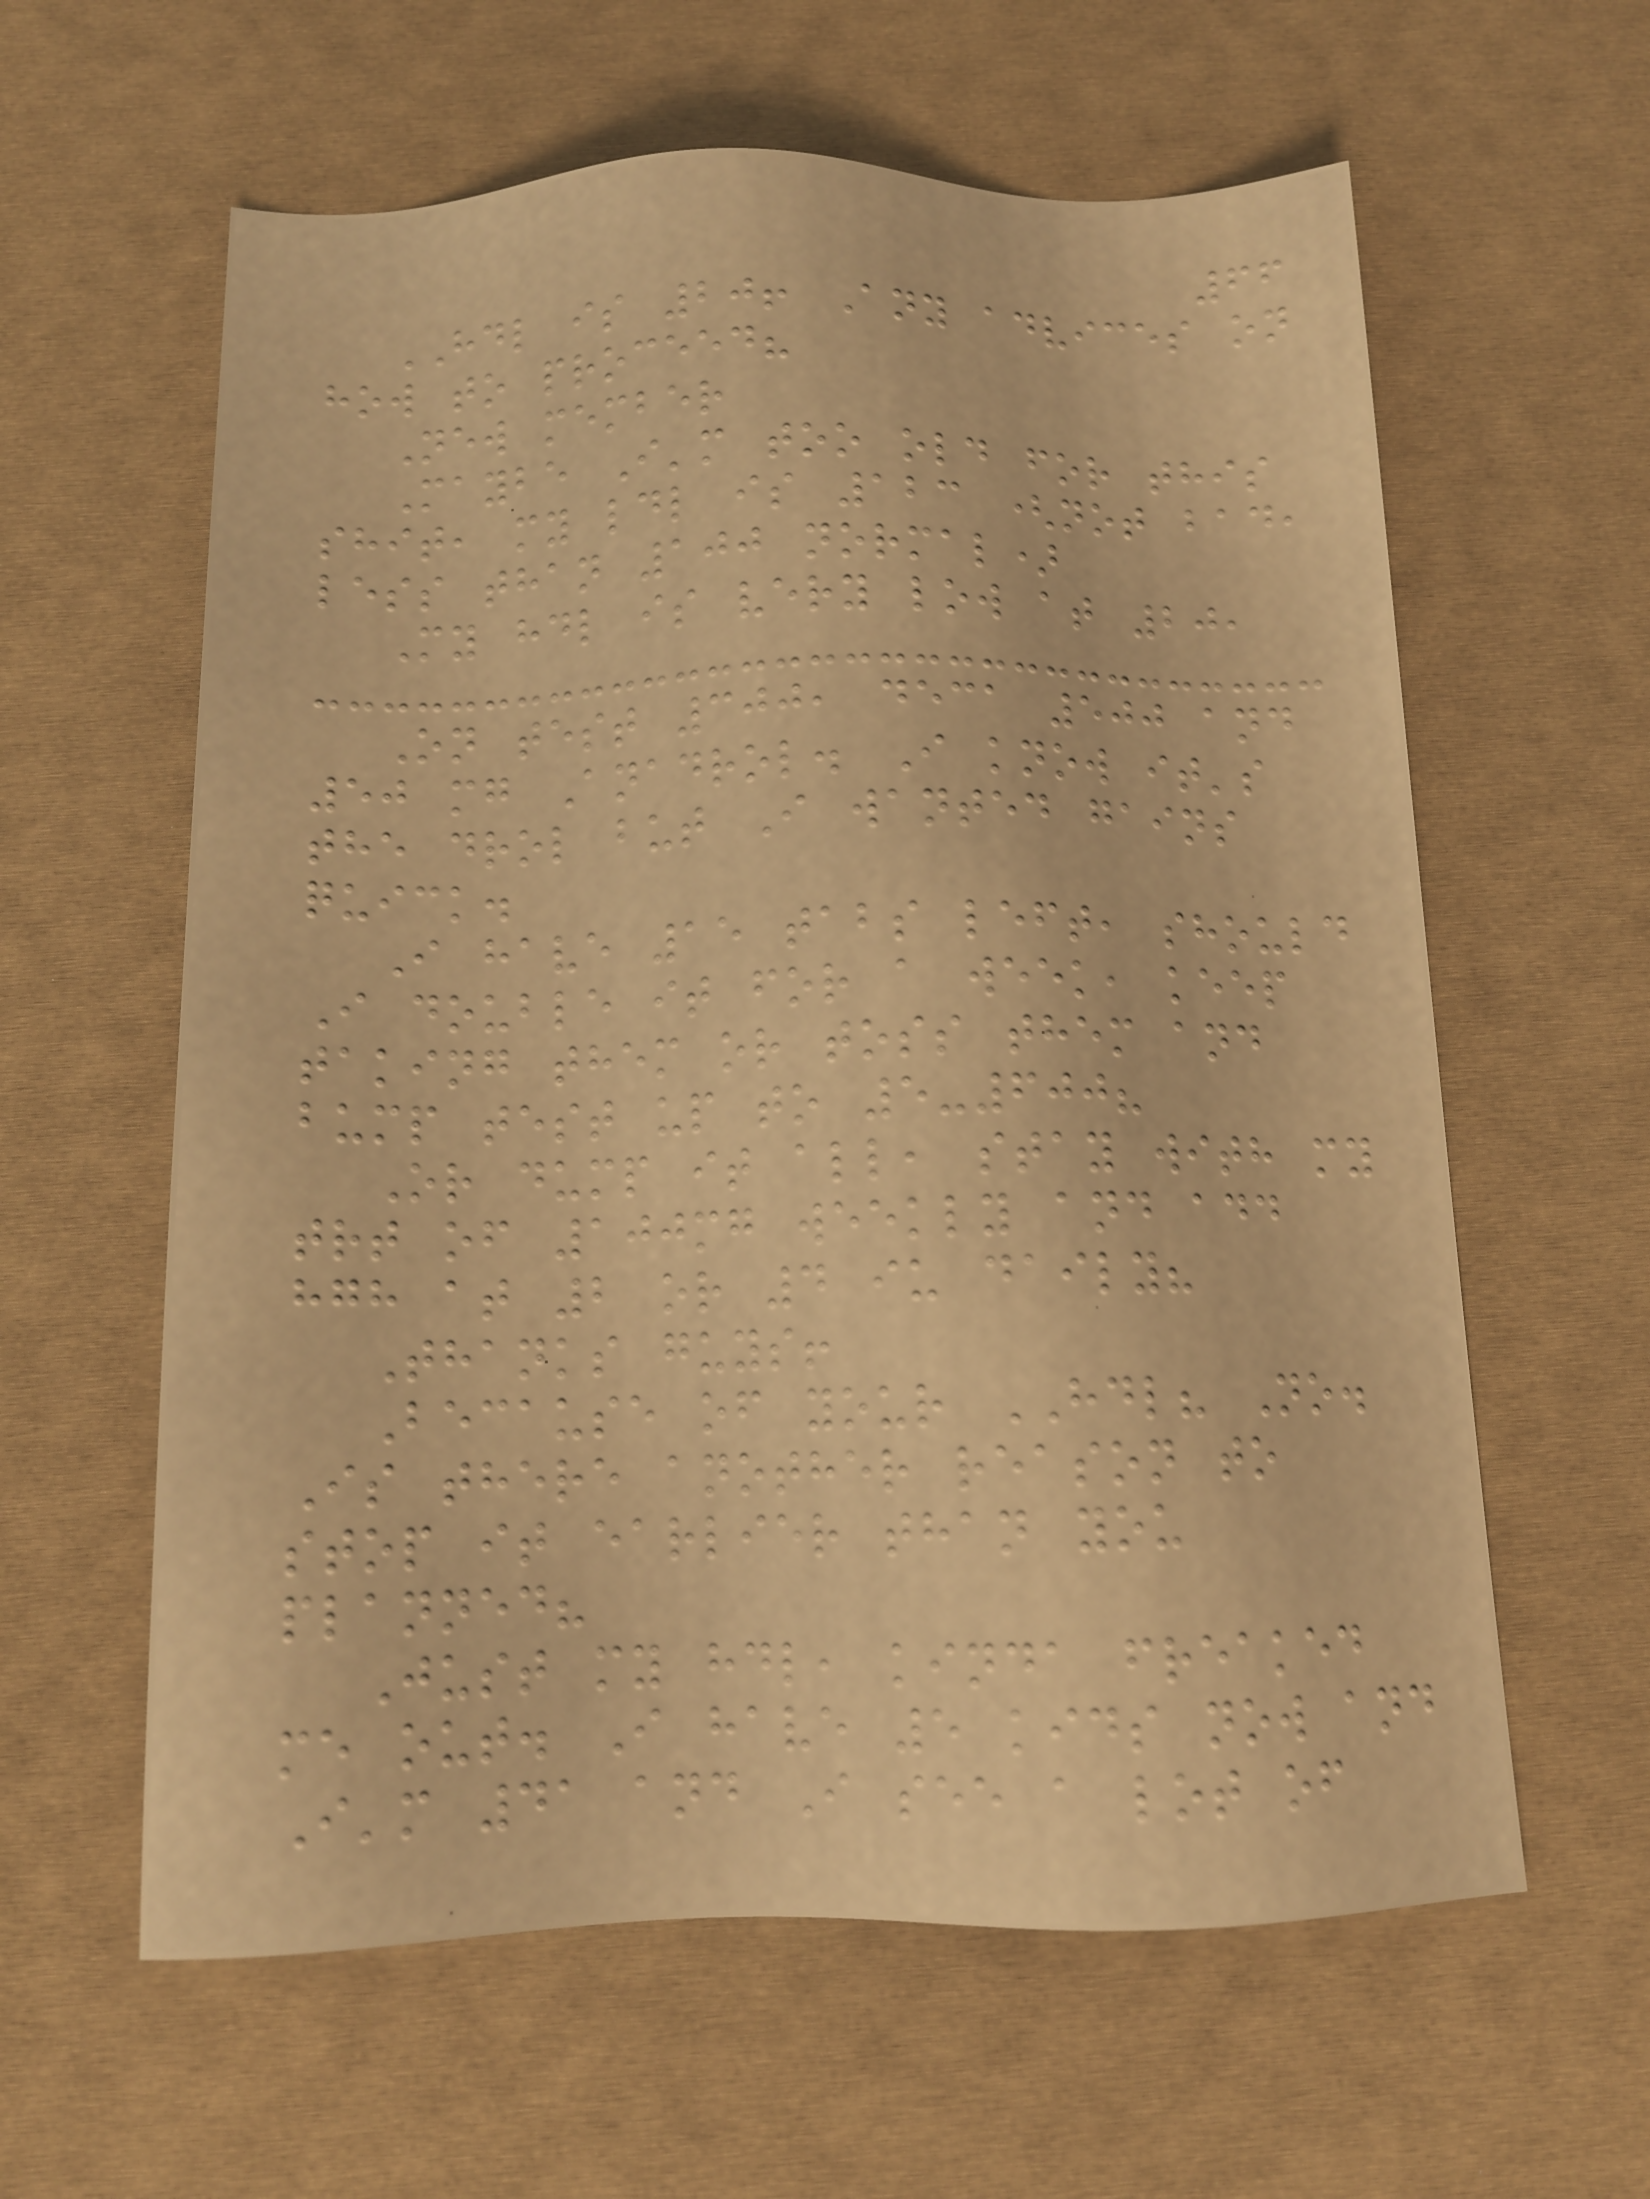66
HDL is 20! Any advices on
how to proceed?
New member
Maybe I'm too old for this
shit, my ldl is 123 (not bad,
less than 100 normal)
My hdl is very low at 20,
On test 300, deca 500 and
50 mg Anadrol. I know it's
the drol but I wanted gains
quick.
I have 15 tabs left, should
I double it for a week, keep
taking them or toss them and
bump test up to 5-600?
Or dump it all, stay with my
trt of 100mg weekly and add
hgh at 2 or 4 iu daily?
Thanks guys!
Because of your HDL? No.
Is there another reason to
stop it earlier than you
planned?
Just my hdl, kinda freaked
me out. I have 5 kids now and
I'm 41 and I see a lot of
